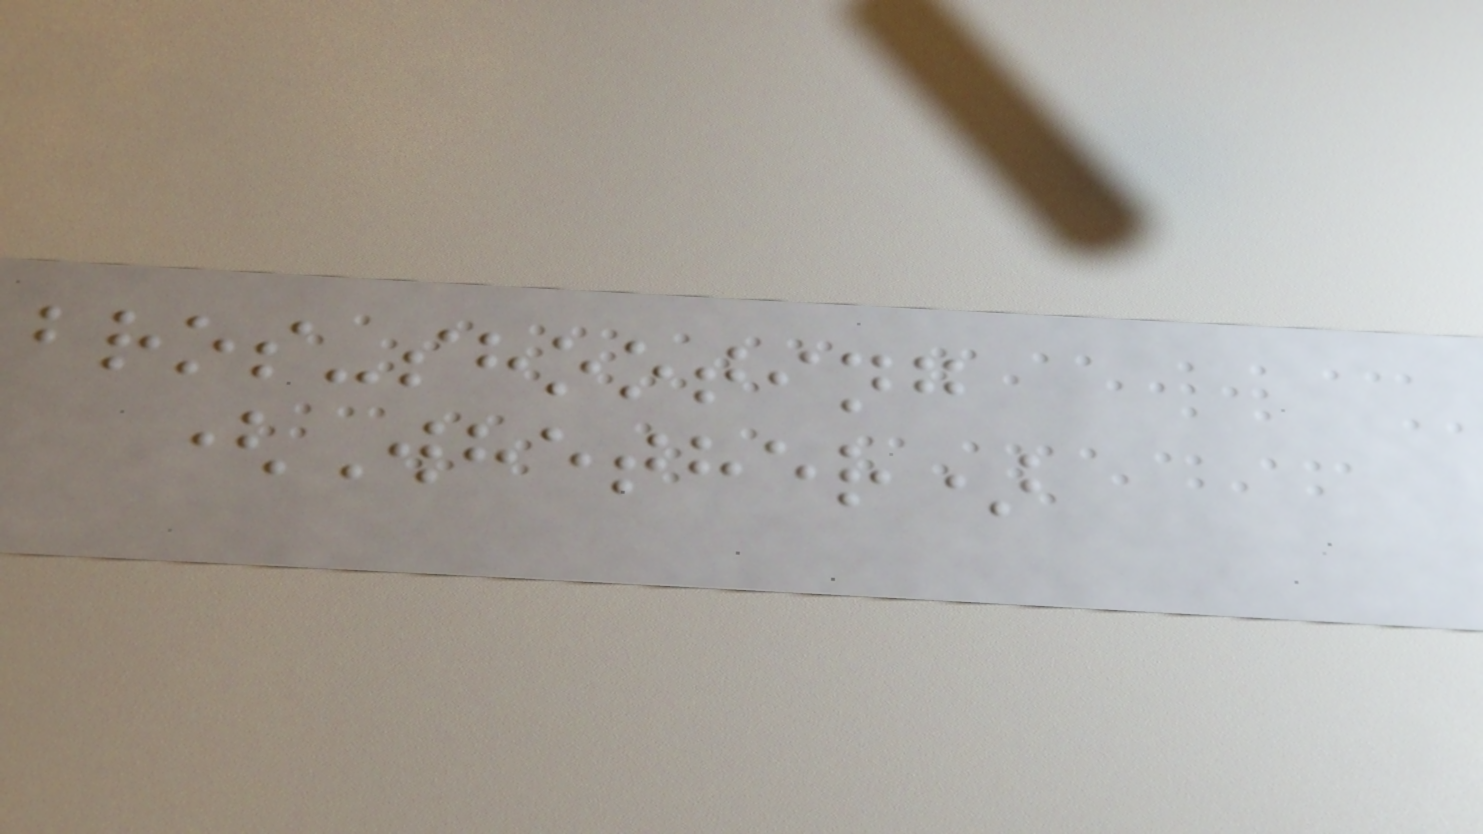bros-shooting
(Whether)
